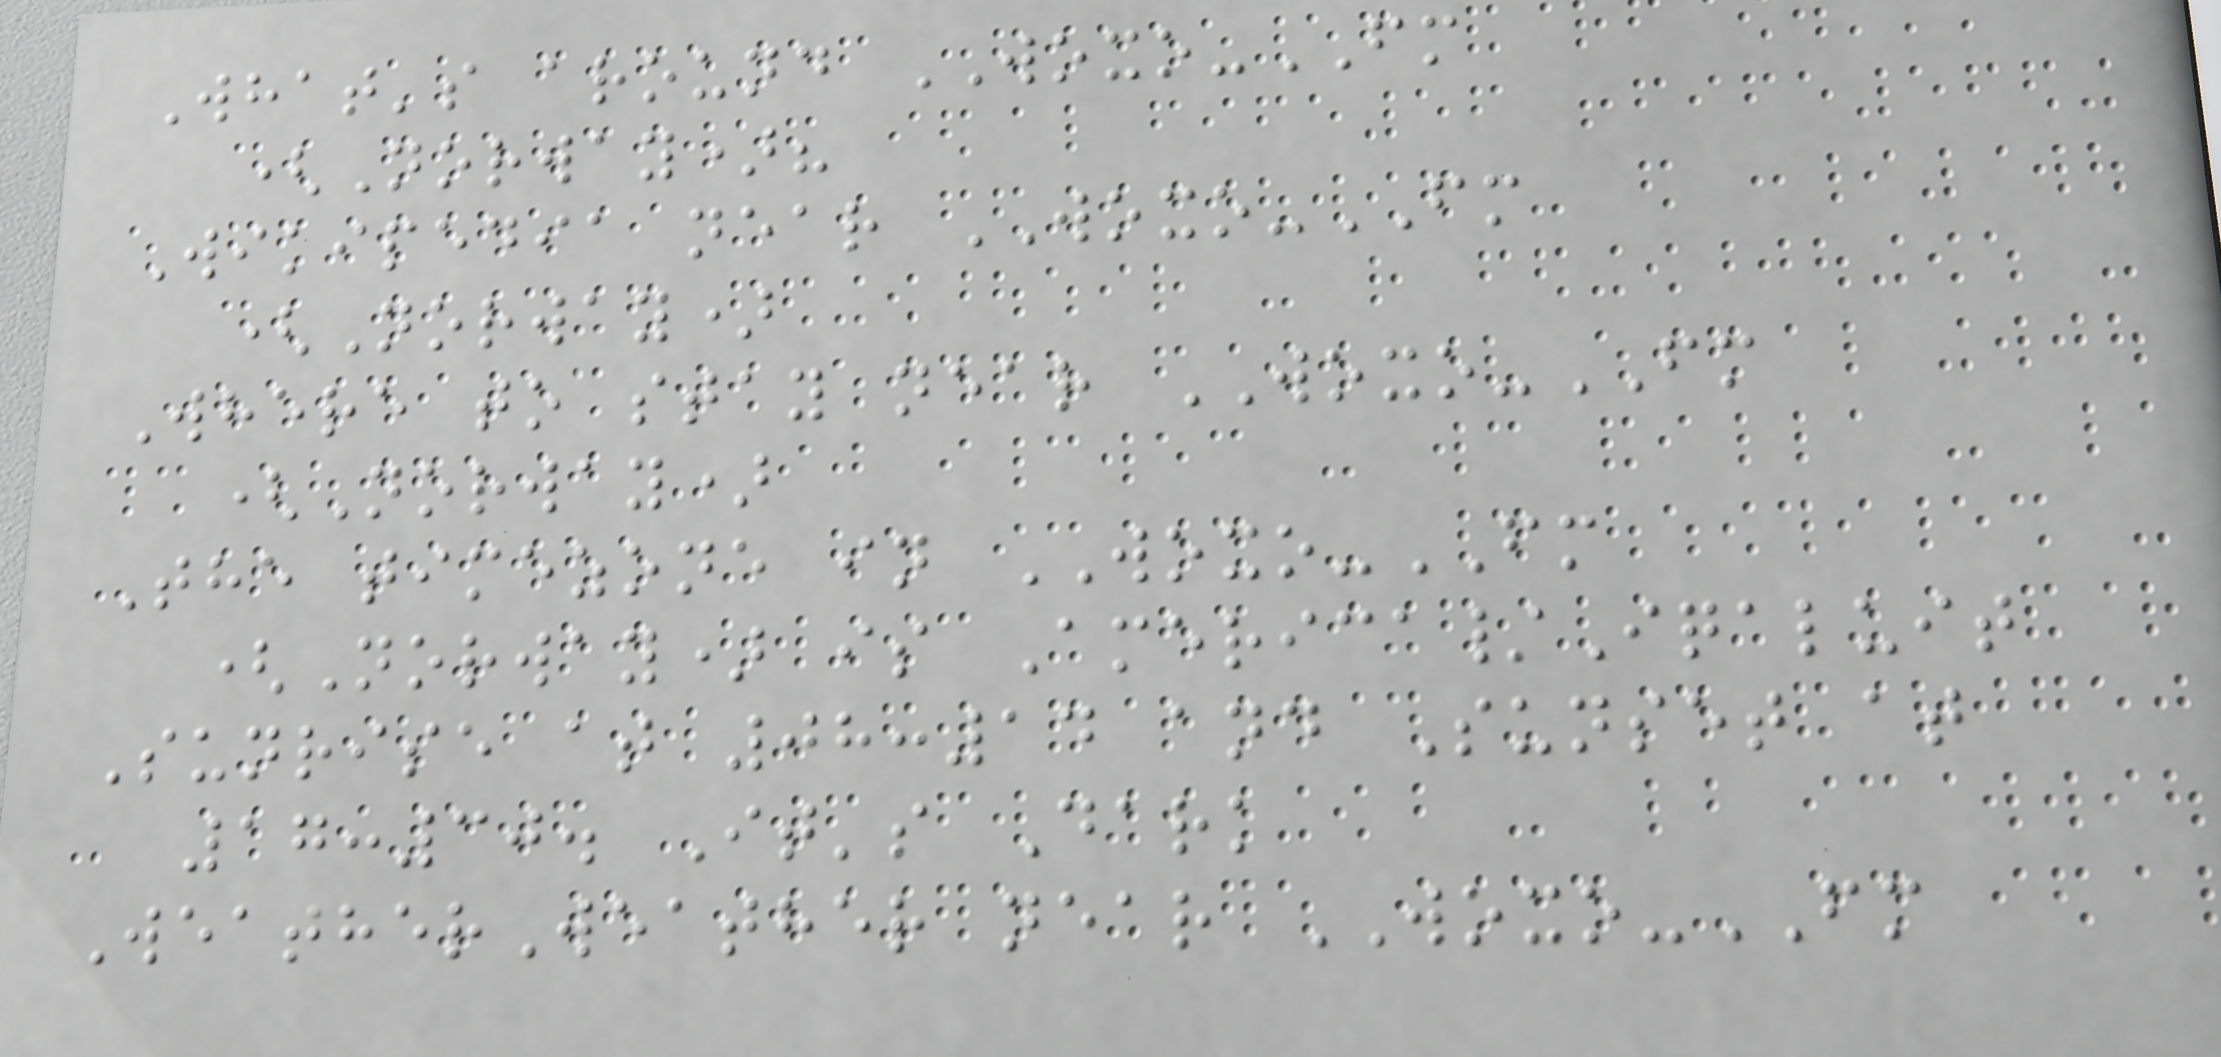What's around WOXO-FM
(Norway)?
Wikipedia near WOXO-FM
(Norway)
Where to stay near WOXO-FM
(Norway)
The timezone in WOXO-FM
(Norway) is America/Iqaluit
Sunrise at 08:14 and Sunset at
17:30. It's Dark
WeatherWeather near WOXO-FM
